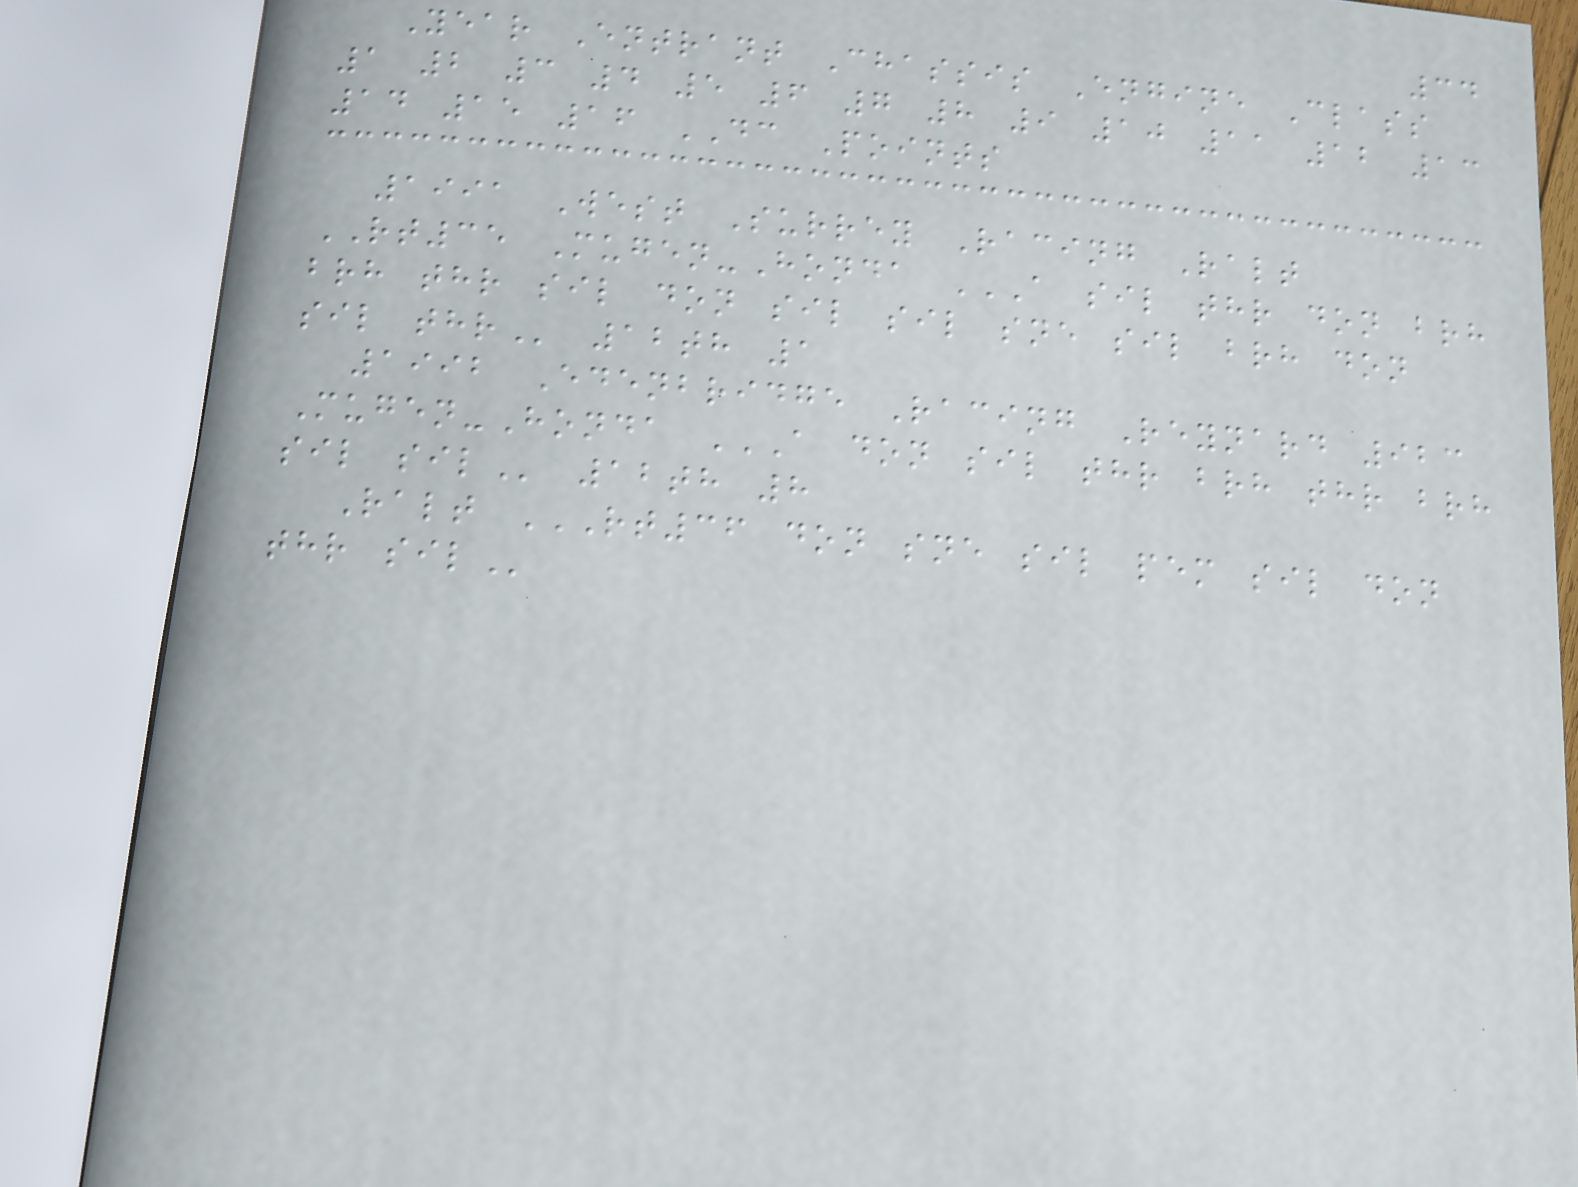34
Year Entrant Chassis Engine Class
1 2 3 4 5 6 7 8 9 10 11 12 13
14 15 16 DC Points
1991 West Surrey Racing Ralt
RT35 Mugen-Honda A SIL THR DON BRH
BRH THR SIL DON SIL SIL SNE SIL BRH DON
SIL THR 12th 1
1992 Edenbridge Racing Reynard 923
Mugen-Honda A DON SIL THR BRH THR BRH
SIL SIL 12th 8
Ralt RT36 DON SNE SIL PEM SIL DON
THR SIL
